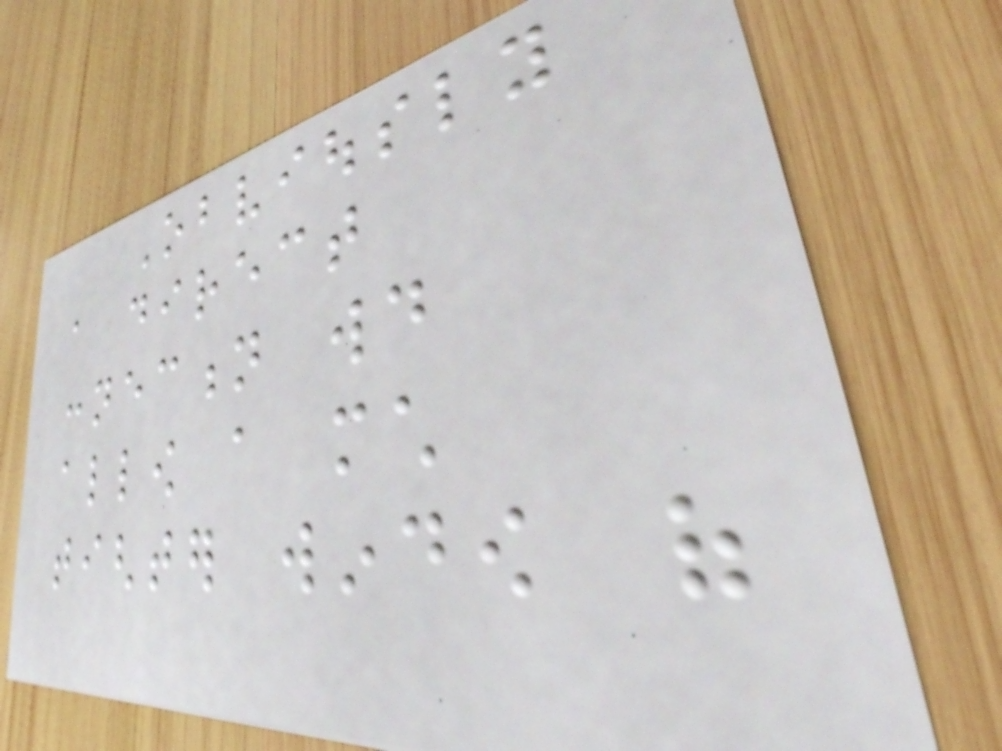Obviously
a direct
connection would
allow a much
tighter window of
